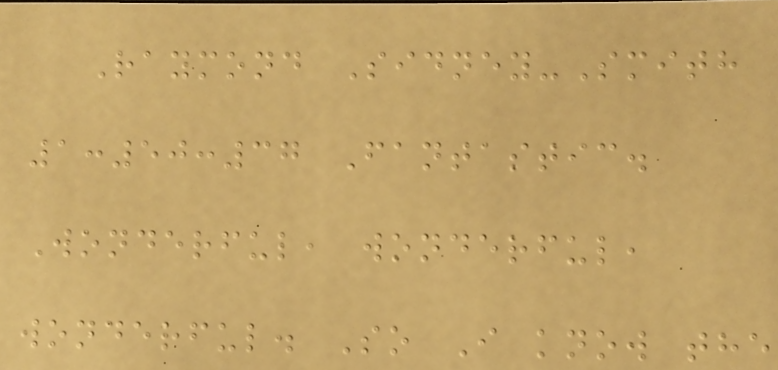Raymond Sidney-Smith
1:50:37 Fantastic.
Wonderful, wonderful,
wonderful. So I know the
